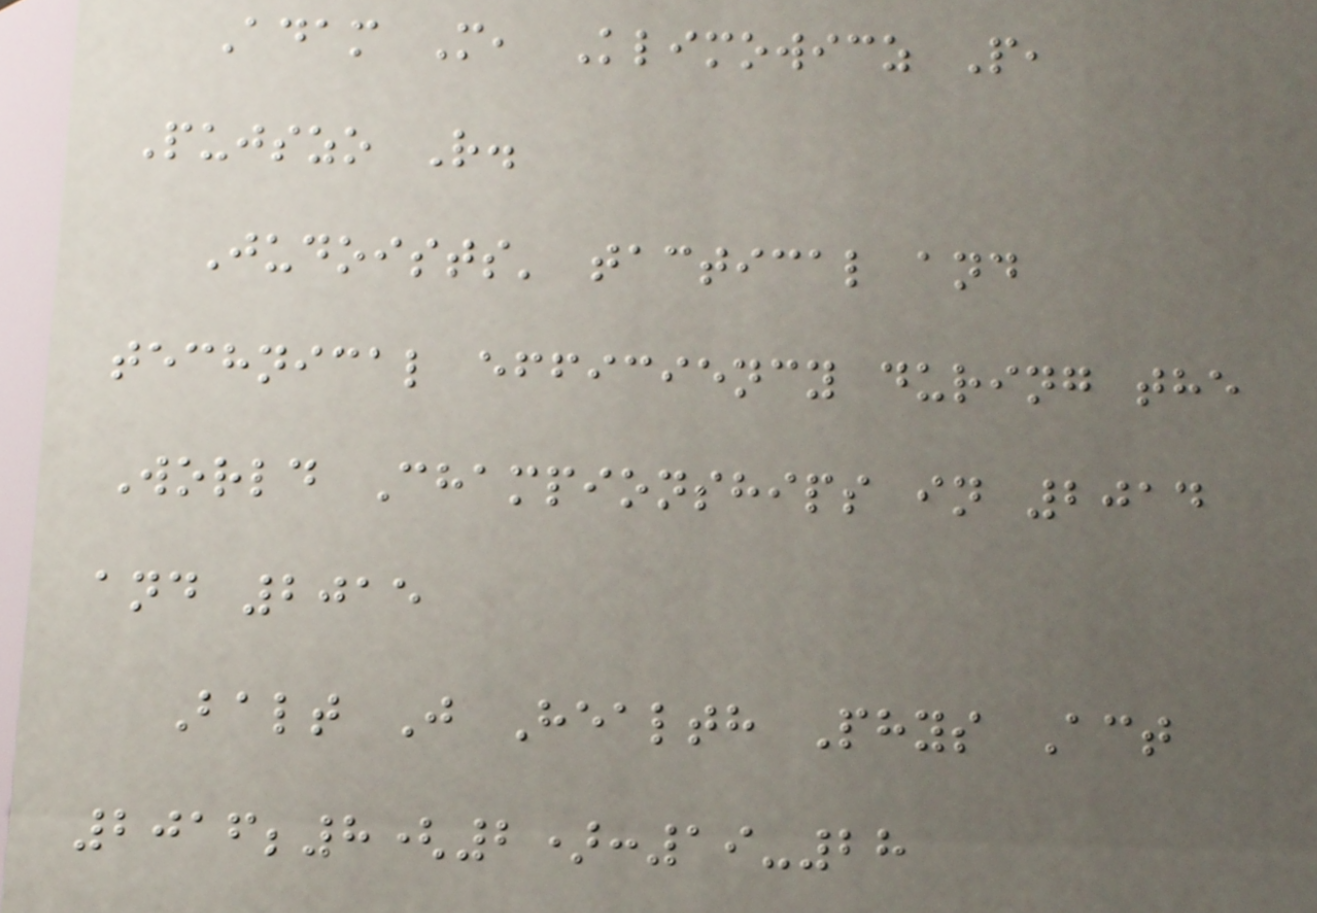Adam M, Klimowicz P,
Pujszo R.
Judoists' tactical and
technical efficiency during the
World Championships in 2014
and 2015
Balt J Health Phys Act
2016;8(2):19-28
